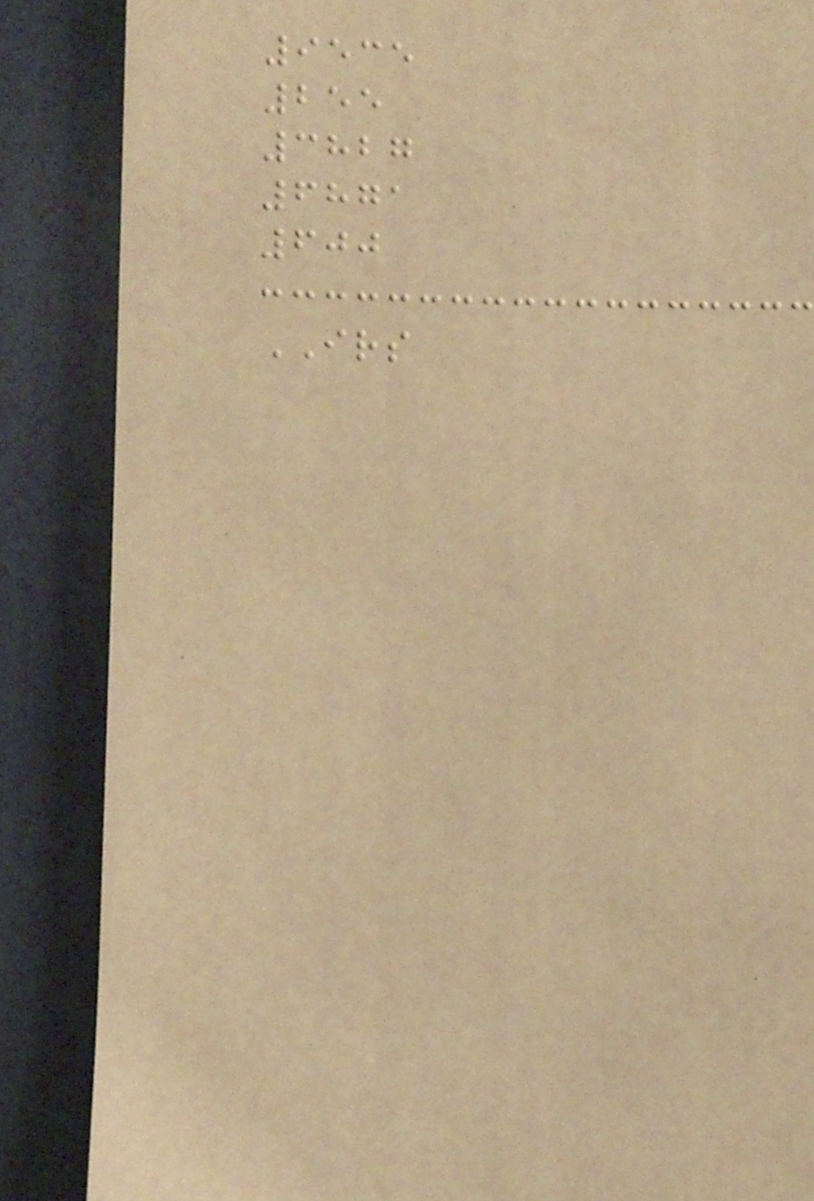9535
255
3827
6871
600
IRS
